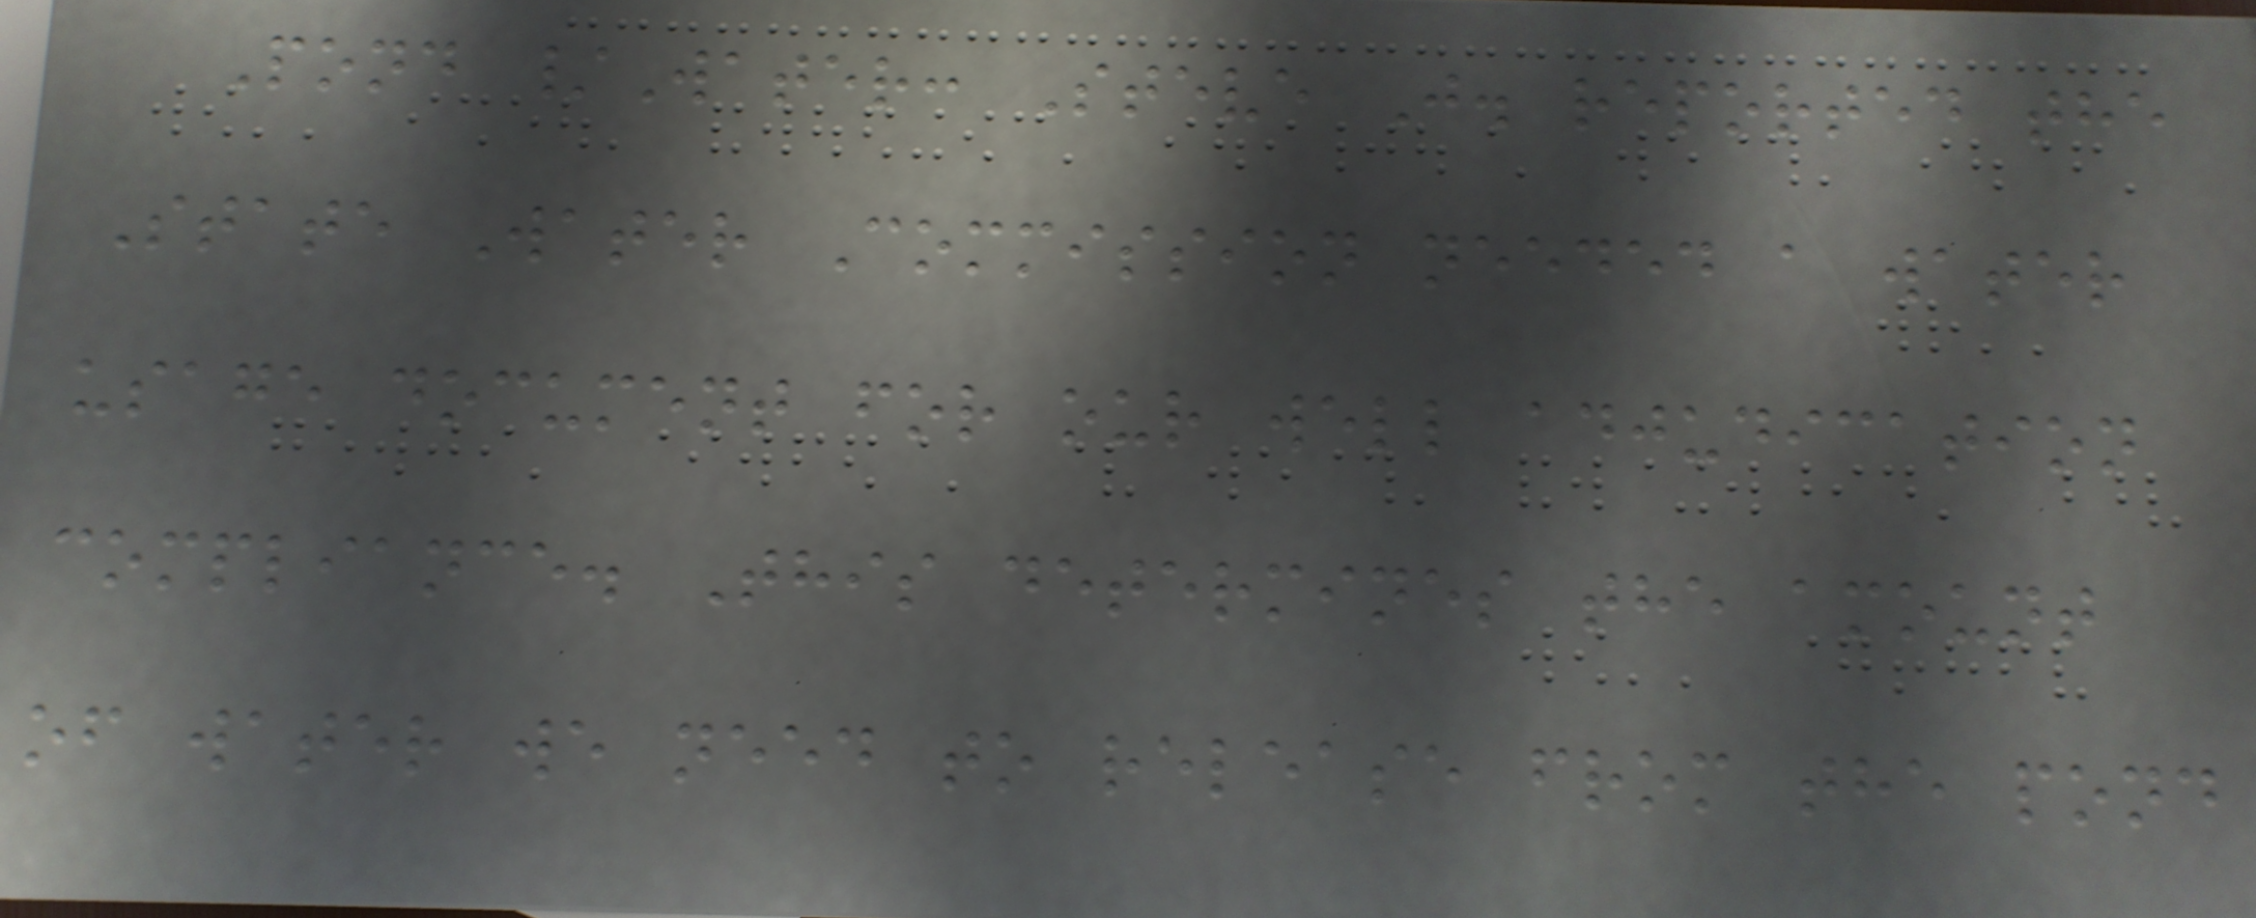Pond /Water: Steve J. reported the
State Water Commission needed a water
usage document for our well adjudication
compliance. This determines the amount
of water we need to release from the pond
